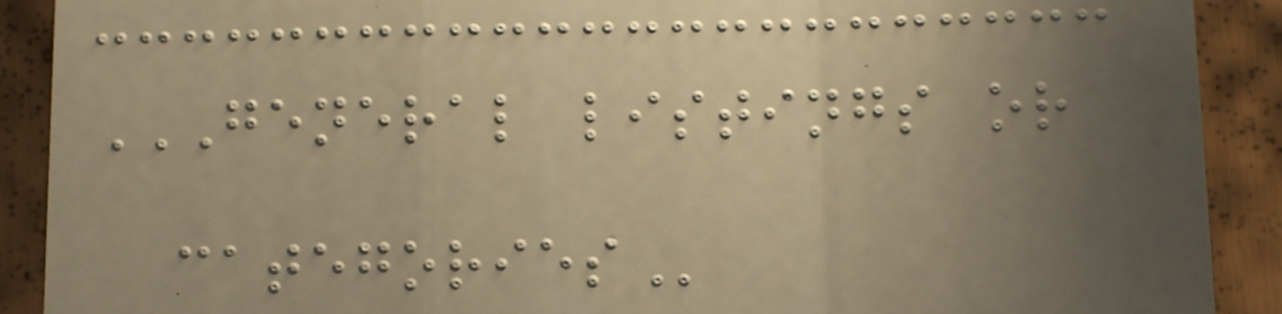GENERAL LISTINGS OR
CATEGORIES
